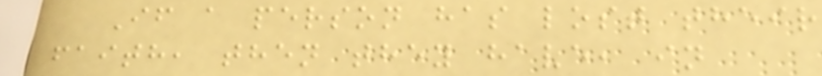If a person has lost their
faith, then they have, in
